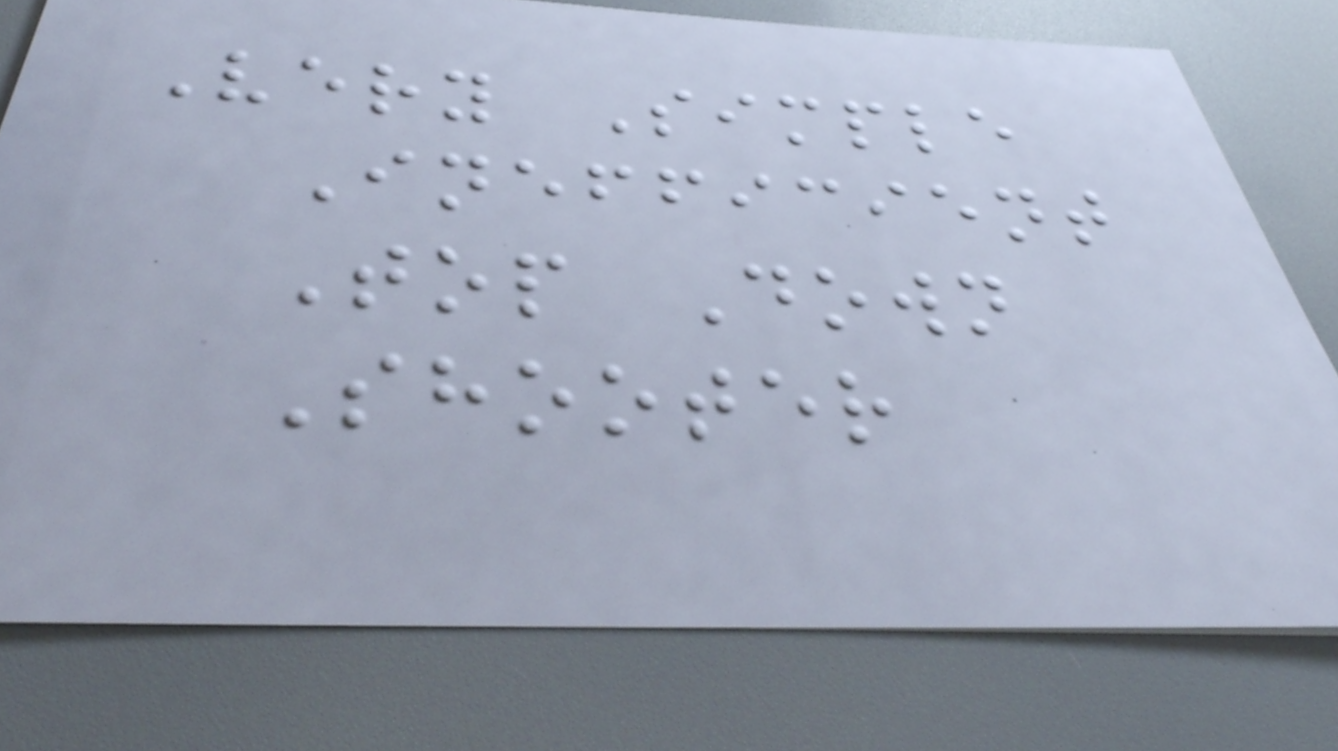Very Simple
Inefficient
Top Down
Shooter
